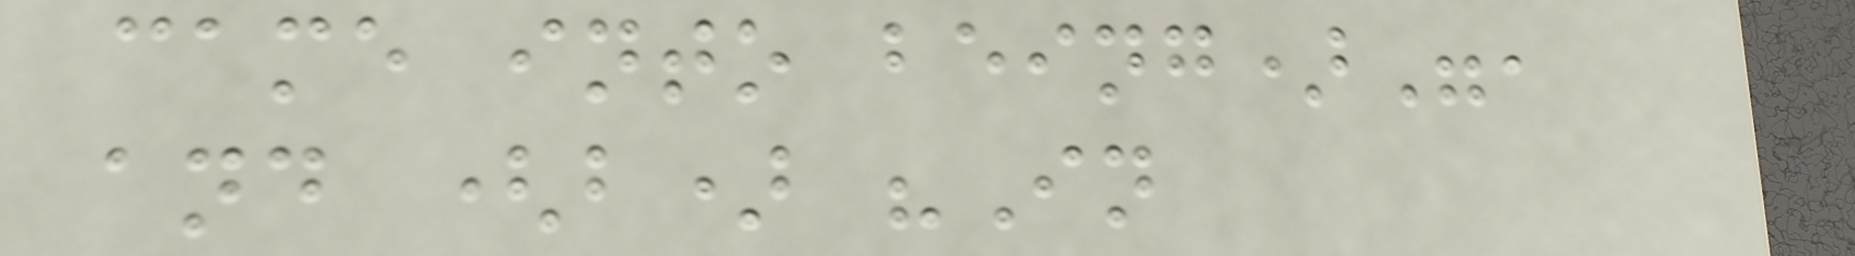came into being)",
and (b) "In
